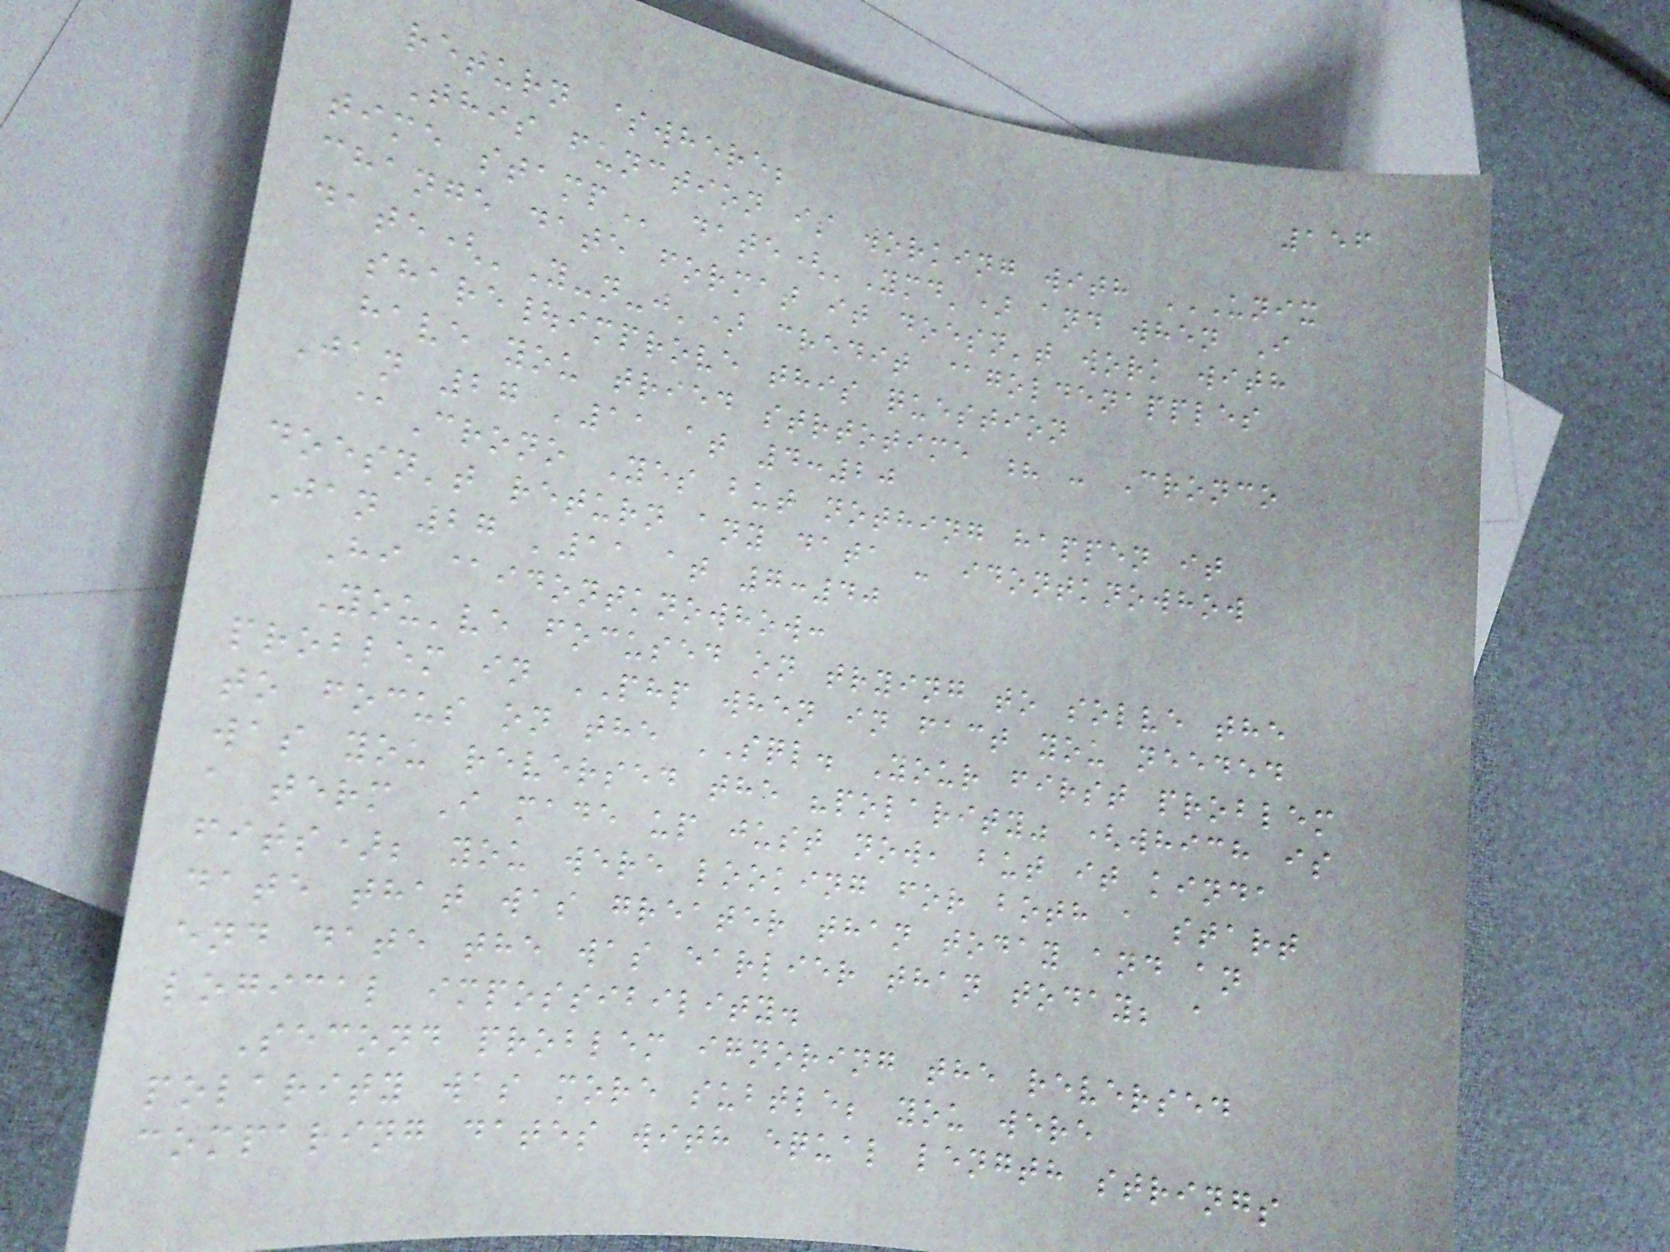156
return $where;
This function is working with UNIX
TIME STAMP date('Ymd') and when I
change date format it doesn't work with
date('Y-n-j') credit @goldenapples
share|improve this question
have you tried strtotime ? - Cronco
Jan 27 '11 at 4:20
@Crono Yes but nothing happen it
doesn't return any data - idontknowhow
Jan 27 '11 at 7:40
Hi @idontknowhow:
You've focused on trying to solve the
problem in PHP when in fact you needed
to focus on the SQL. Your first problem
was you reversed the "polarity" (which is
a term I made up just now, but it kinda
fits); you were looking for both a start
date that was greater than today and an
end date the was earlier than today; a
logical impossibility.
Second problem ignoring the reversed
polarity was more subtle; you were
comparing dates with equal length strings
